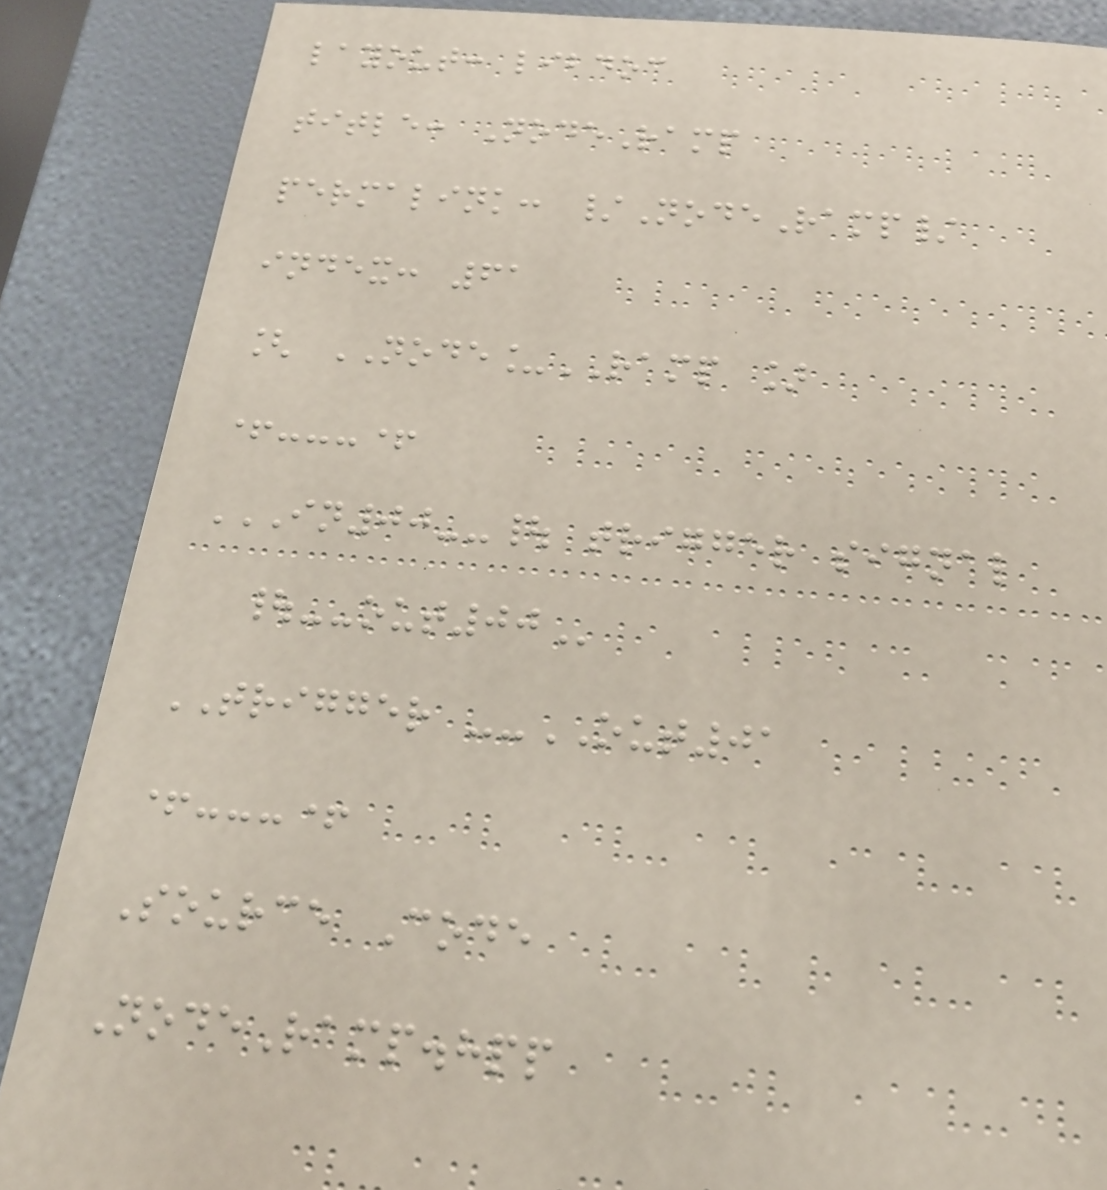layout: libdoc
title: NodeRamp
permalink: /NodeRamp/
index: 61
[ NODE_RAMP ]
+---+
IN00--| TRIGGER SIGNAL
|--OUT00
TRIGGER --OUT01
+---+
Source Code
NodeRamp.hpp
